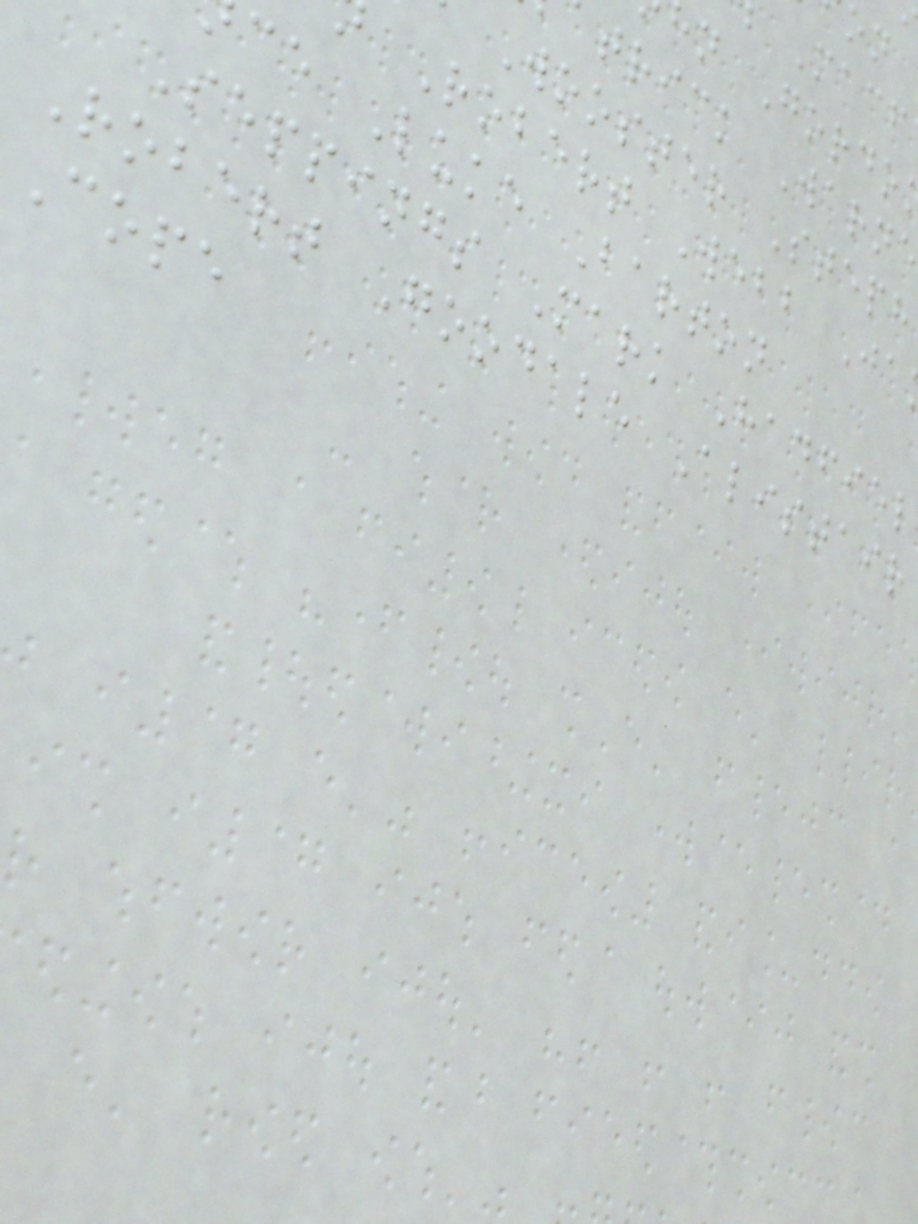n Gordo
trick Warn
Wooster Steph
Robert Webb Ja
ce Luke Barton
Seppings Mark Hadfiel
Robert Goodale Alistair
Cope
